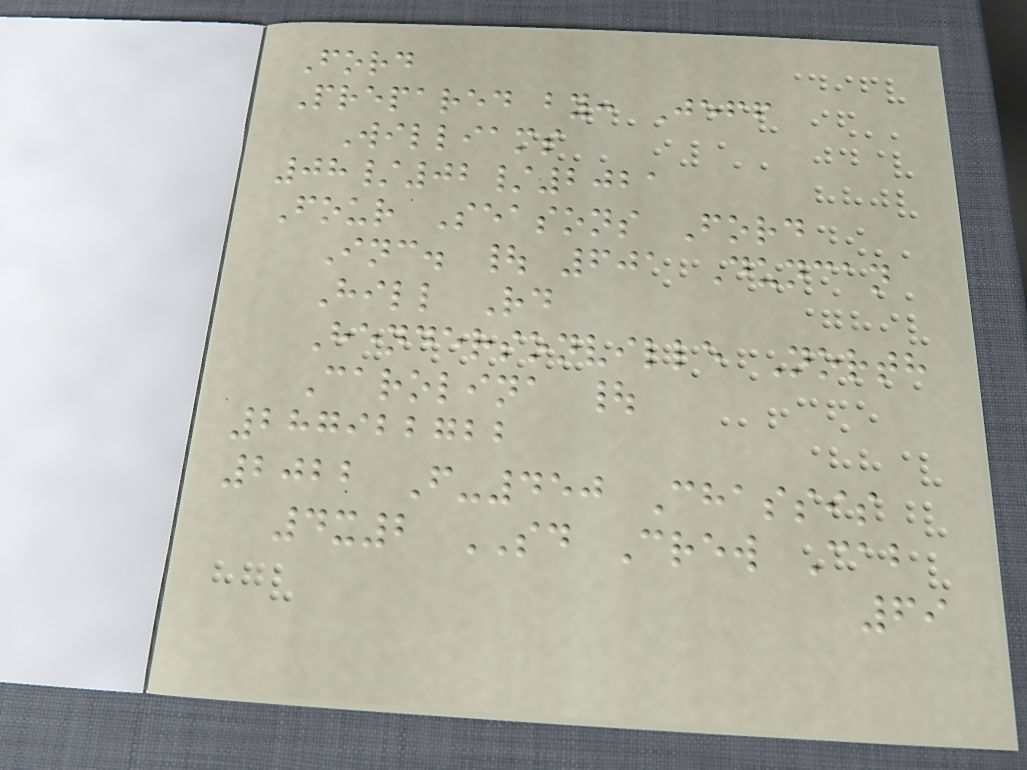Ford
Prepared by: Jeff
Williams
08/02/2021
Four Seasons Ford
Inc. | 601 Duncan
Hill Rd
Hendersonville North
Carolina |
287922722
2022 F-450 Chassis
4x2 SD Crew Cab
69
